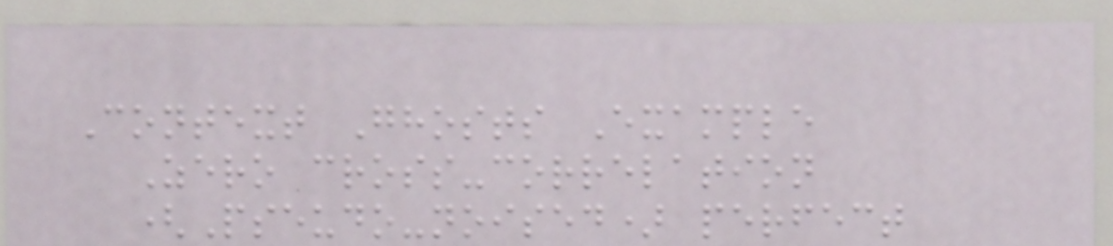Context Ghosts Example
Zero cross-correlation
(Pseudo-noised) perfect
